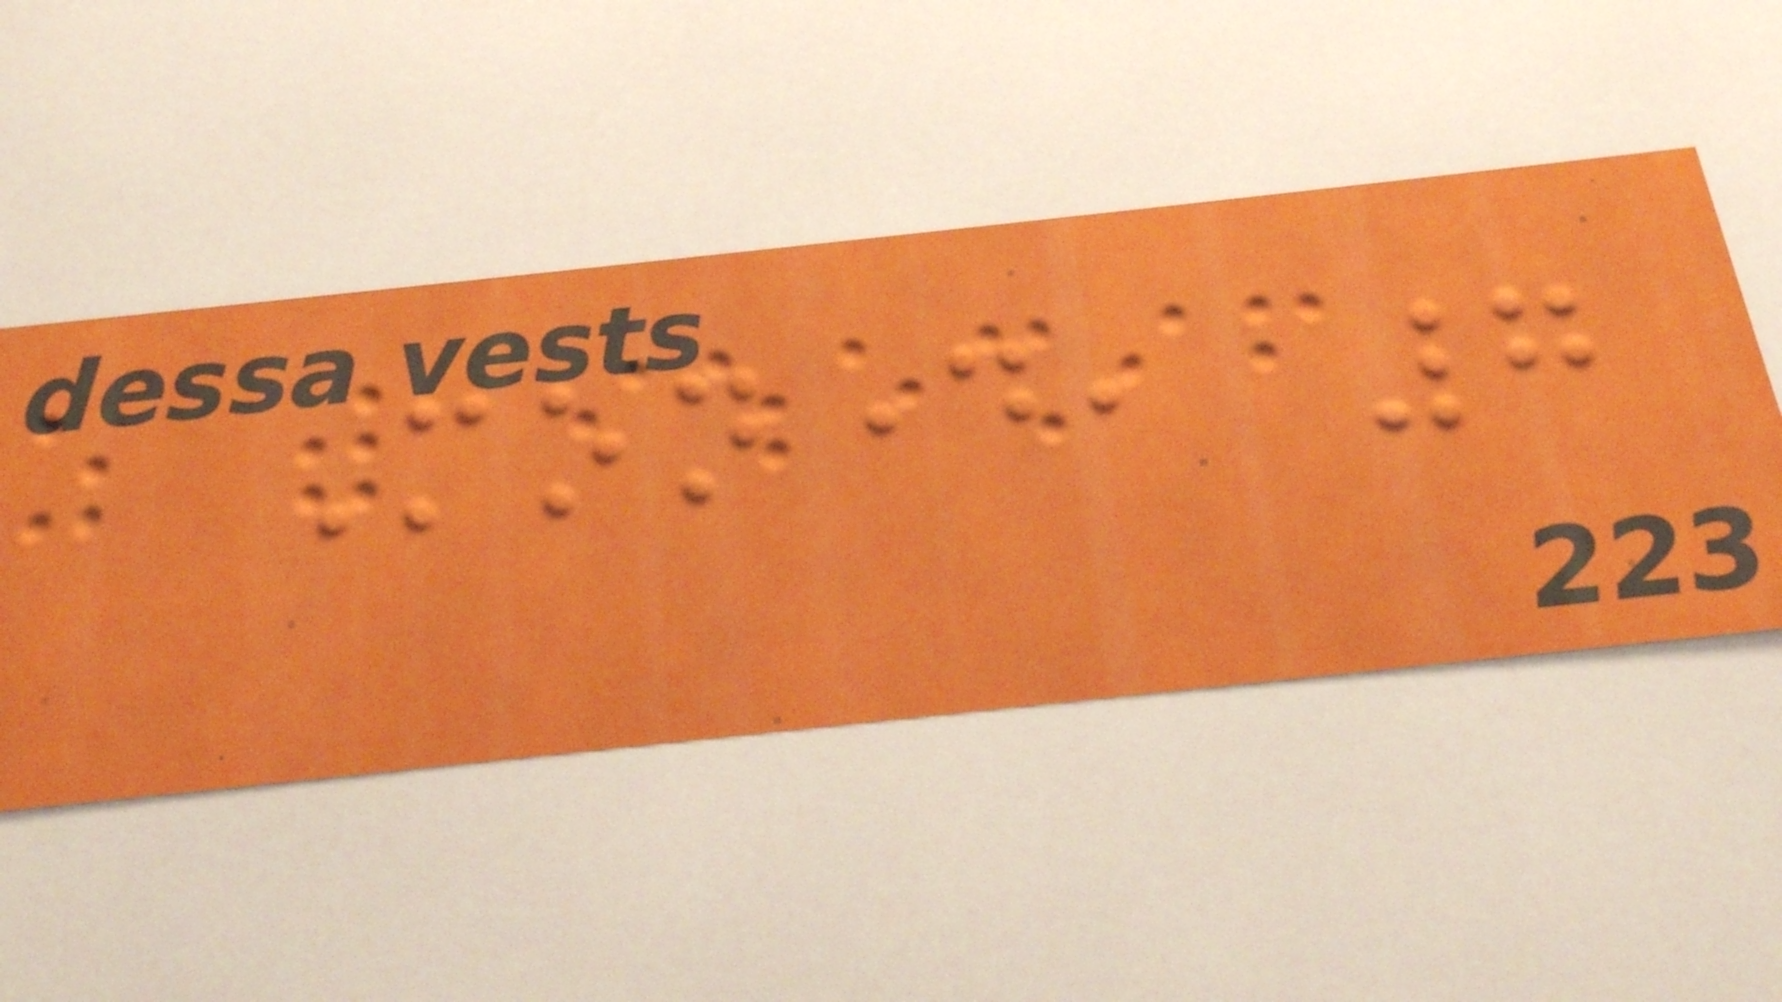Monday, 7
